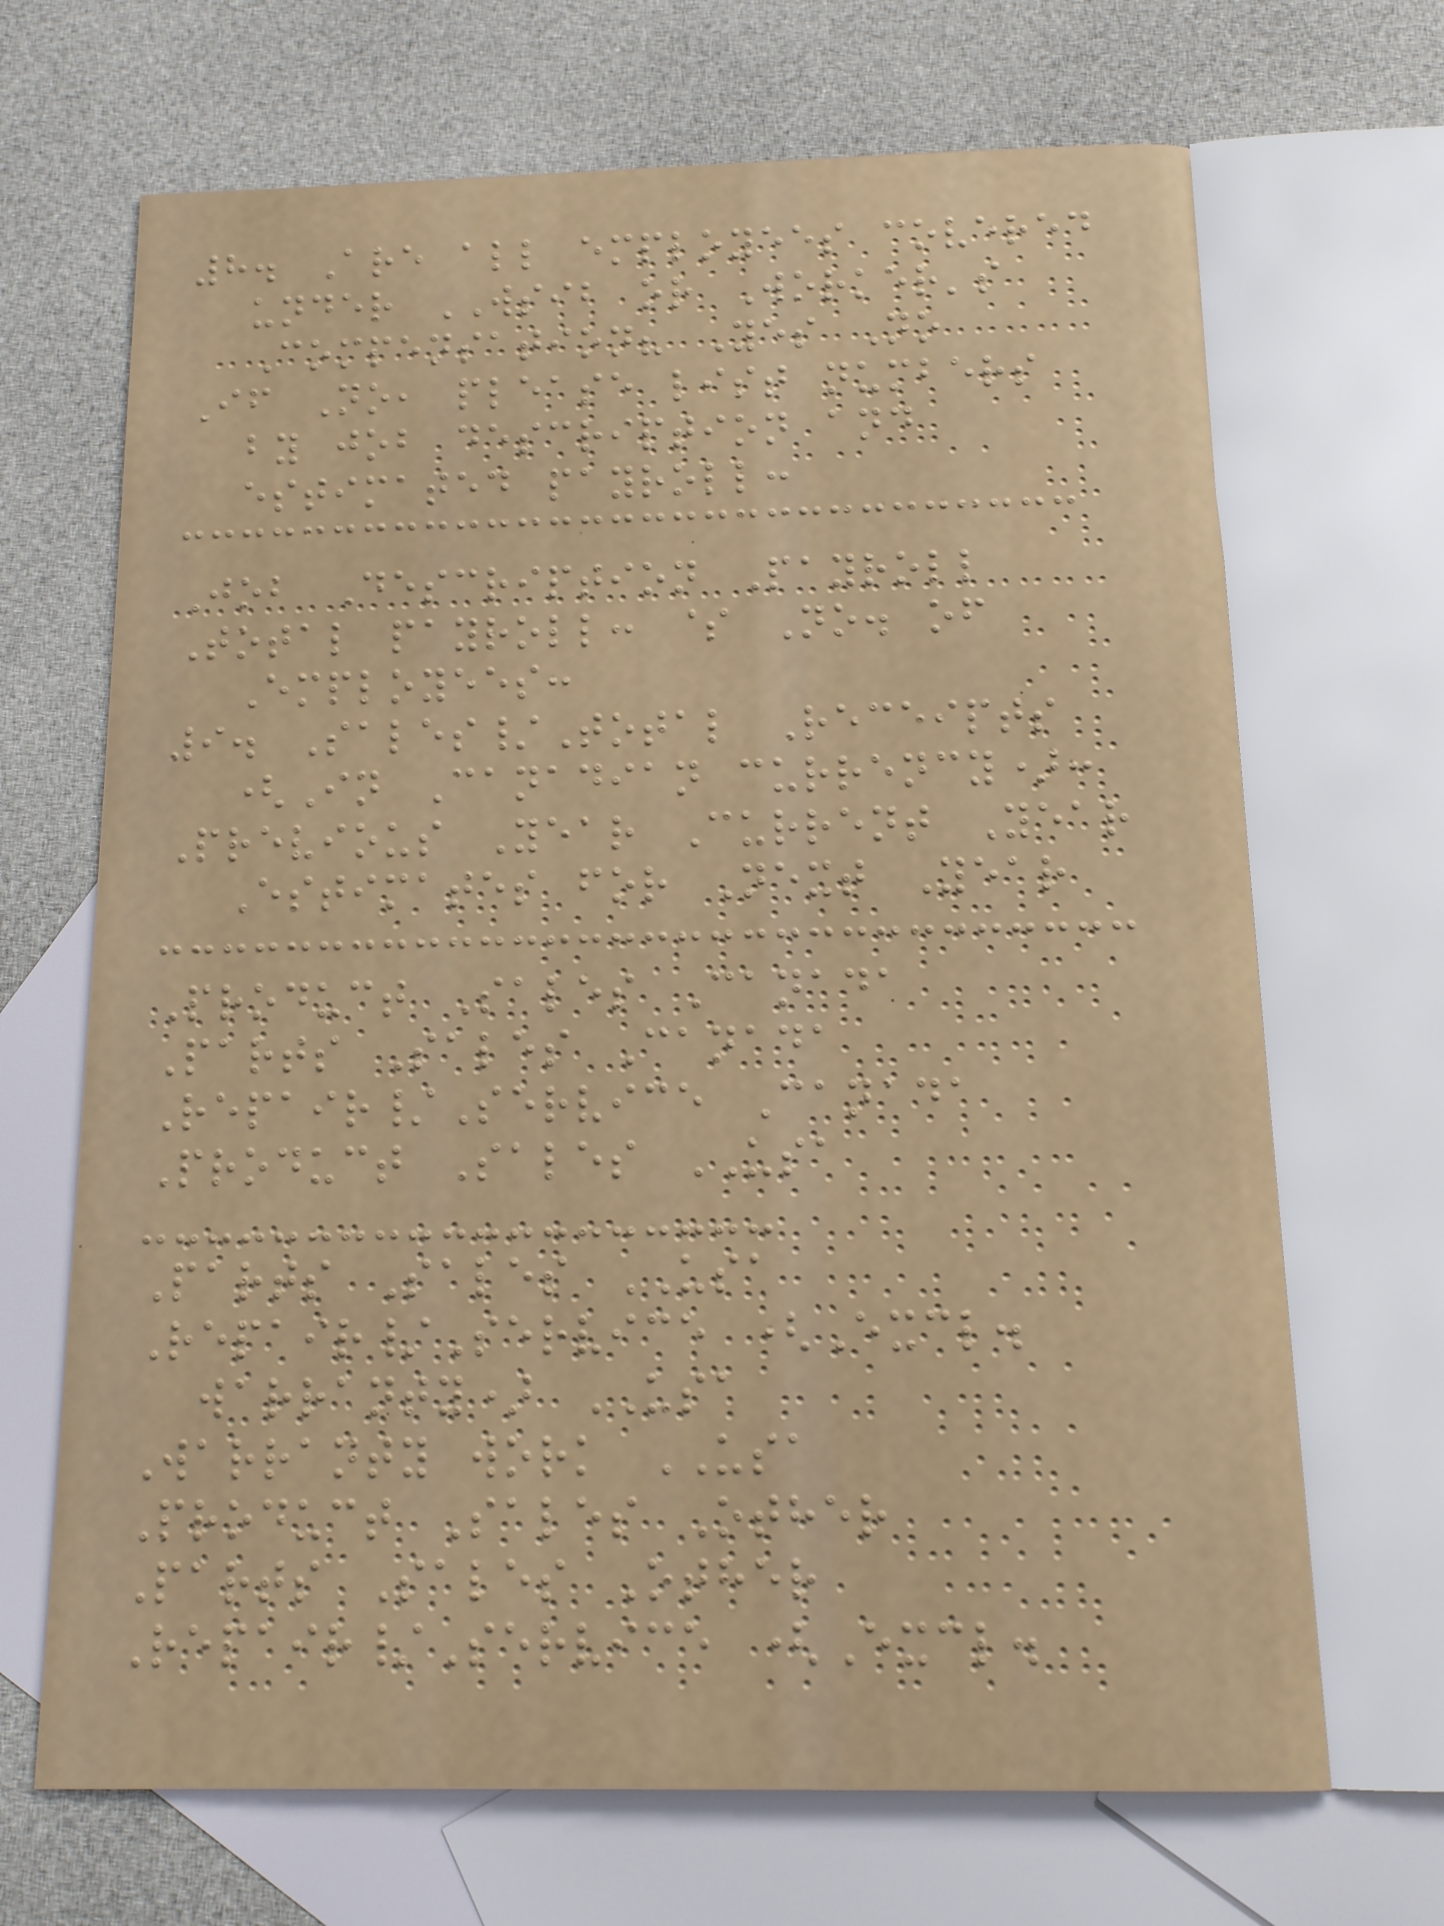8. Are all employees covered
under WSIB or Worker's
Compensation? Yes No
If No, please list numbers
by job description and
estimated payroll:
Job Description Payroll
Total payroll: $ No. of
Employees:
9. Sales/Total Receipts
(In Canadian currency):
Previous Year Current Year
Estimates for Next Year
Product Sales Canada
Parts Sales Canada
Repair/Service Canada
Product Sales USA
Parts Sales USA
Repair/Service (Excl.
warranty) USA
Warranty work USA
Product Sales Other
Parts Sales Other
Repair/Service (Excl.
